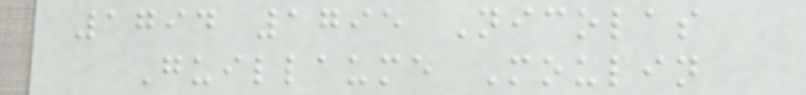1794 1795 Nicolas
Guillaume Moulin
